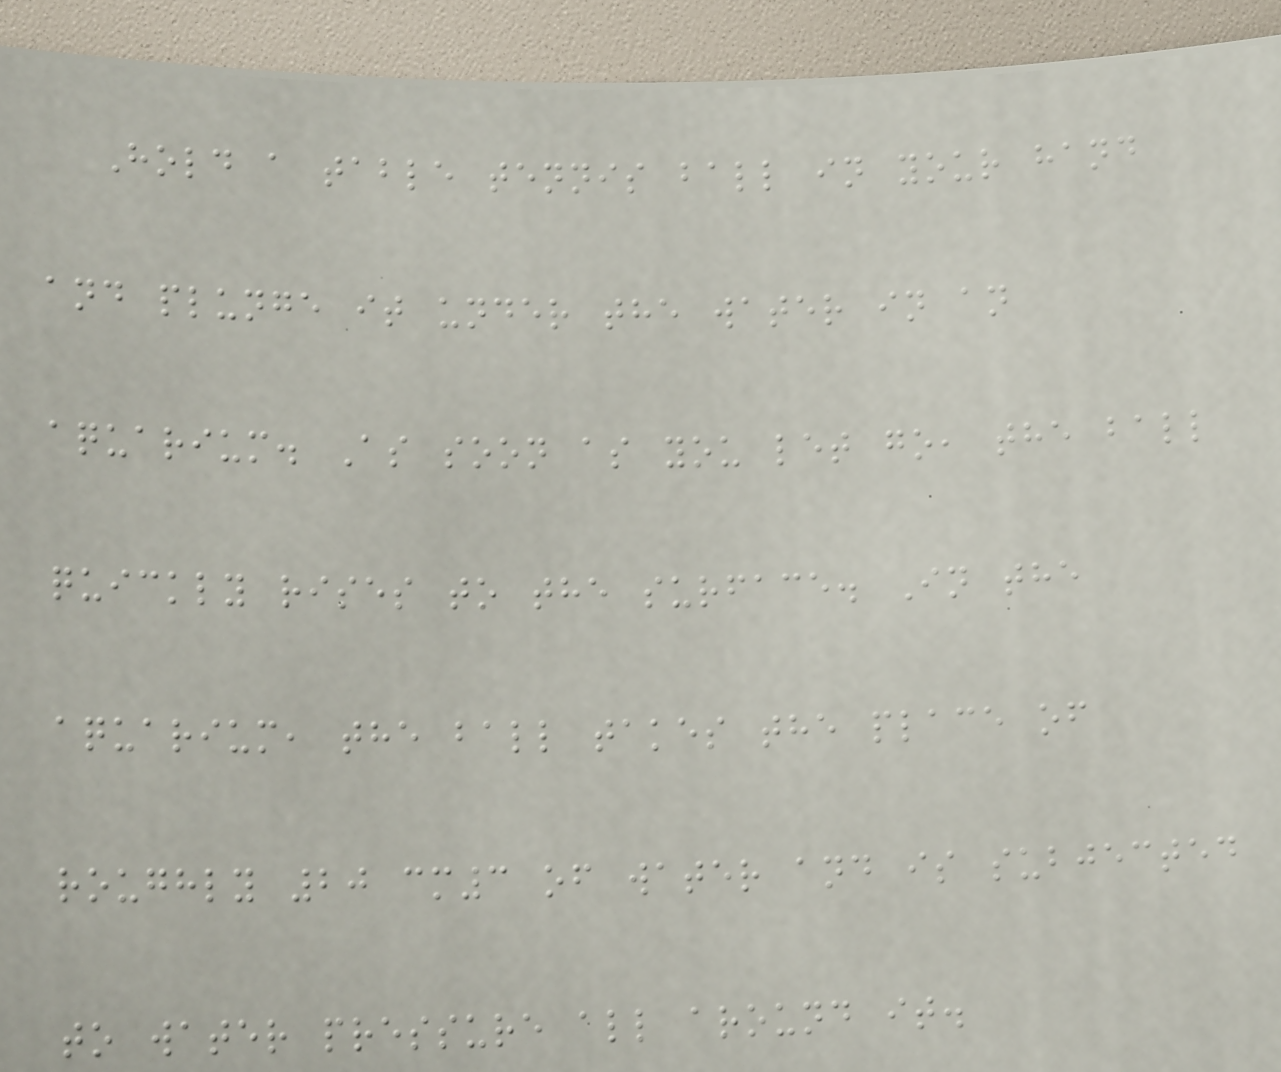Hold a table tennis ball in your hand
and plunge it under the water in an
aquarium. As soon as you let go, the ball
quickly rises to the surface. In the
aquarium, the ball takes the place of
roughly 20 cm3 of water and is subjected
to water pressure all around it.
